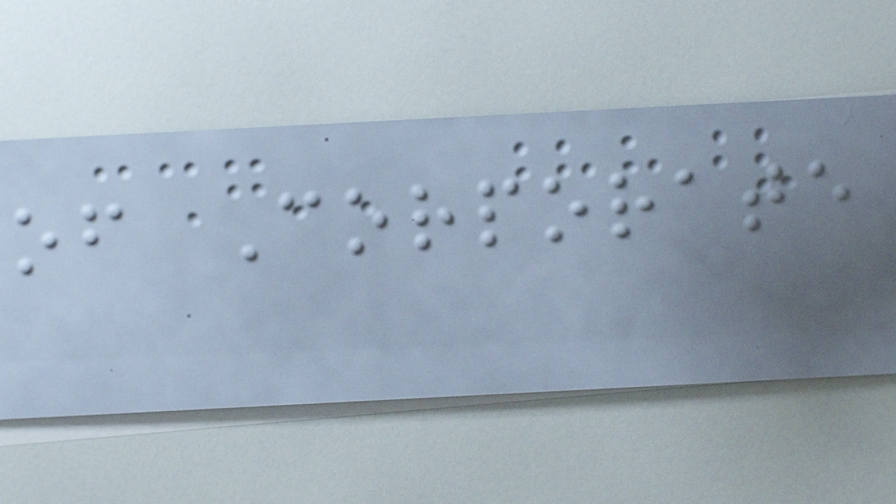of Corporate
